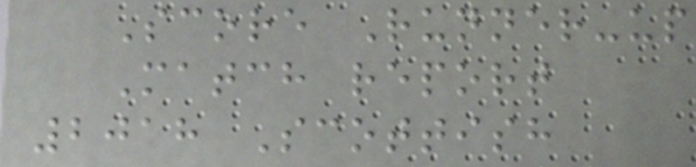Score Runner-up
Match report
2018 Scottish
